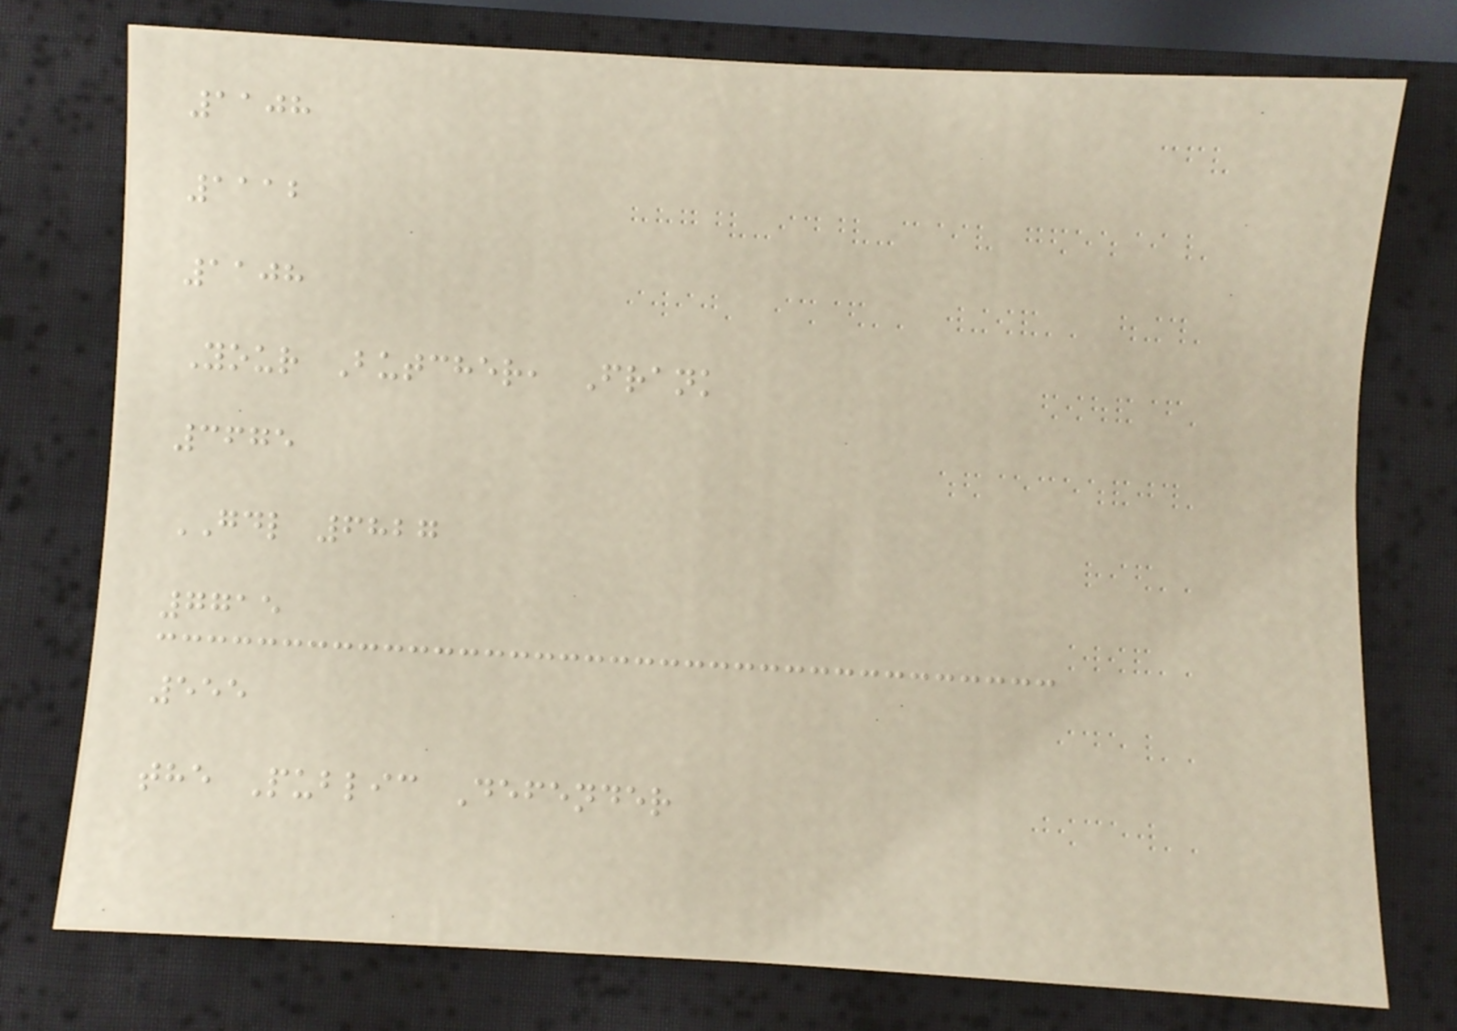1108
1112
1108
Your Butcher, Frank
3675
GDL 6827
7715
555
the Public Defender
